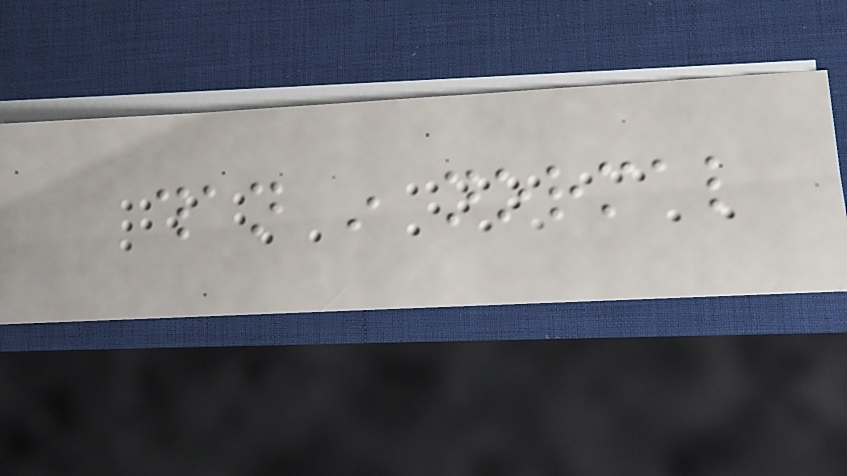than in normal
